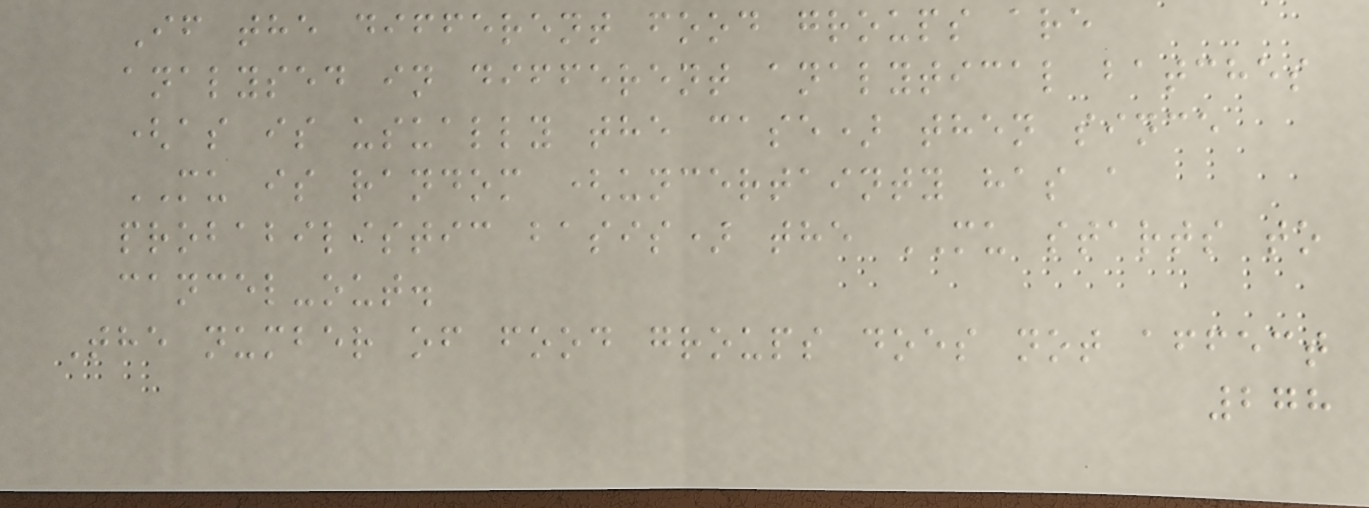If the different food groups are
analysed in different analytical batches
(as is usually the case) then since
MU is random (uncertainty has a
probabilistic basis) the MU starts to
cancel-out.
The number of food groups does not affect
278
